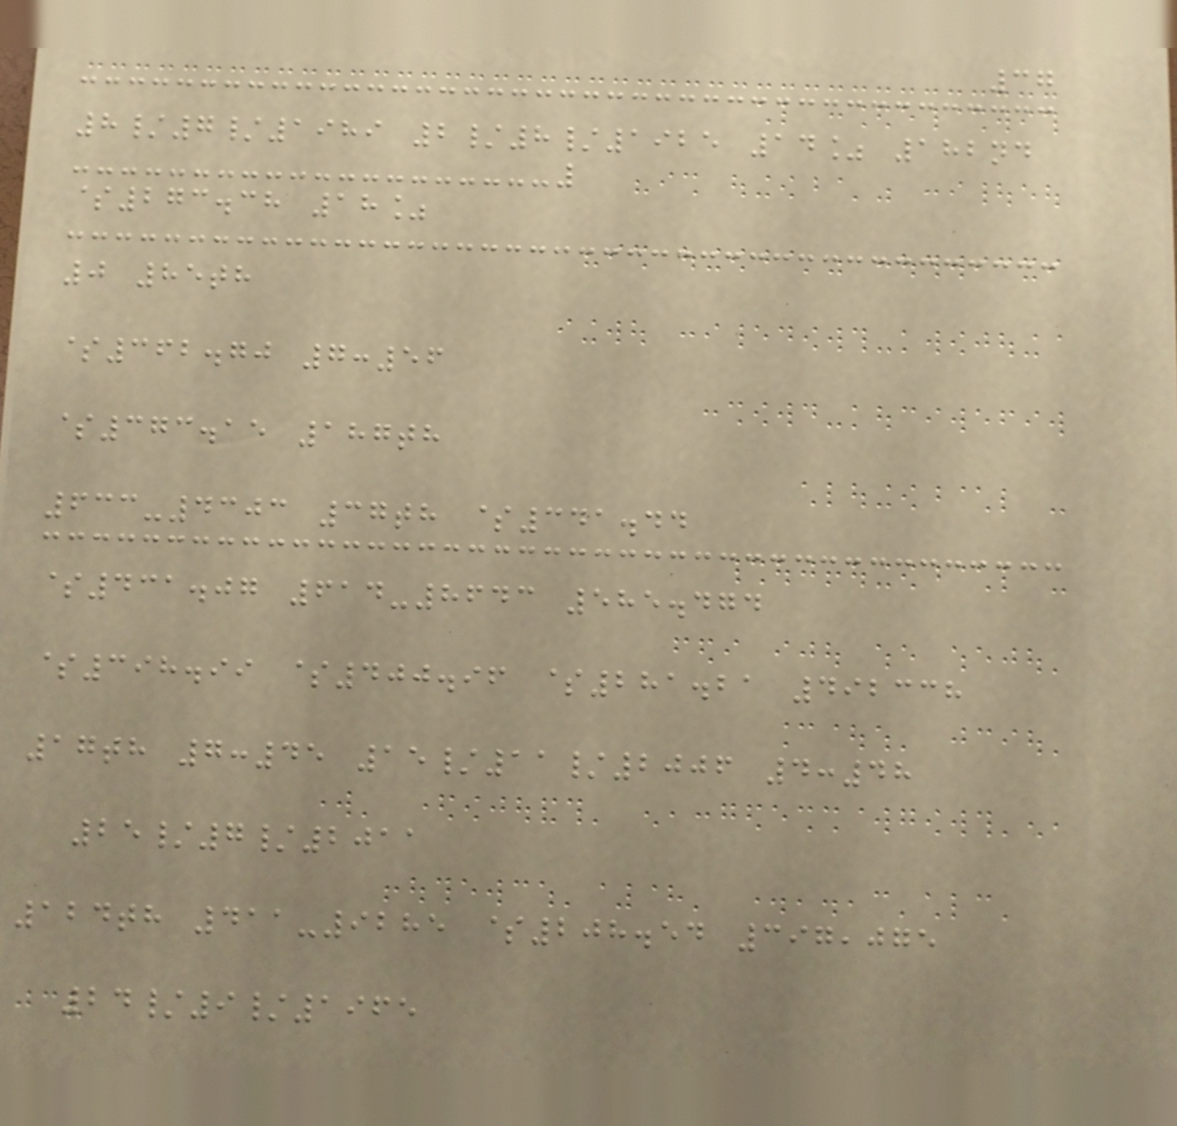37
8/7/1989 2/8/1925 14% 182nd
$273.38 18%
0 85th
$362.70 7:56
$373.15 187th
633-4303 37th $341.44
$431.07 614-8643 585.474
$398.99 $400.96 $281.21 492338
17th 7:45 15/11/2006 4:48
25/7/2011
124th 411-9285 $208.54 397,075
24/9/1965
